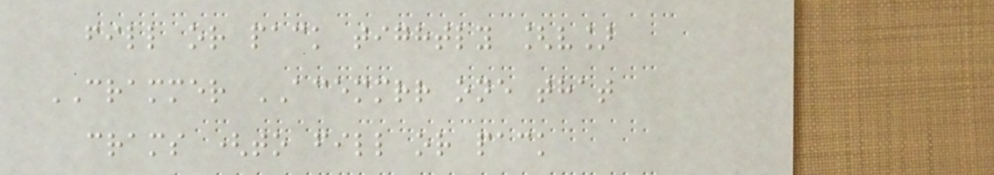fill or pack tightly [v]
CRAMMER ACEMMRR one that
crams (to fill or pack
